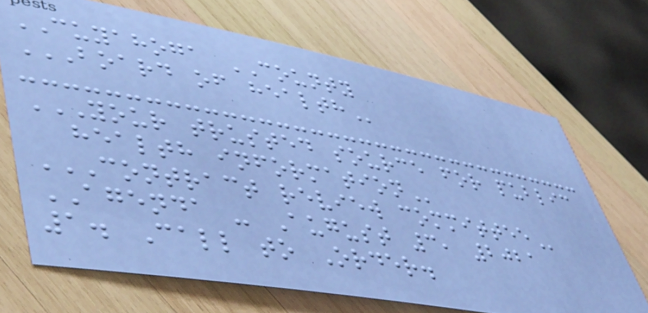CUYAHOGA COUNTY
BOARD OF HEALTH
YOUR TRUSTED SOURCE FOR PUBLIC
HEALTH INFORMATION
CONTRACT REVIEW COMMITTEE
AGENDA - August 3, 2021
1. Call to Order.
